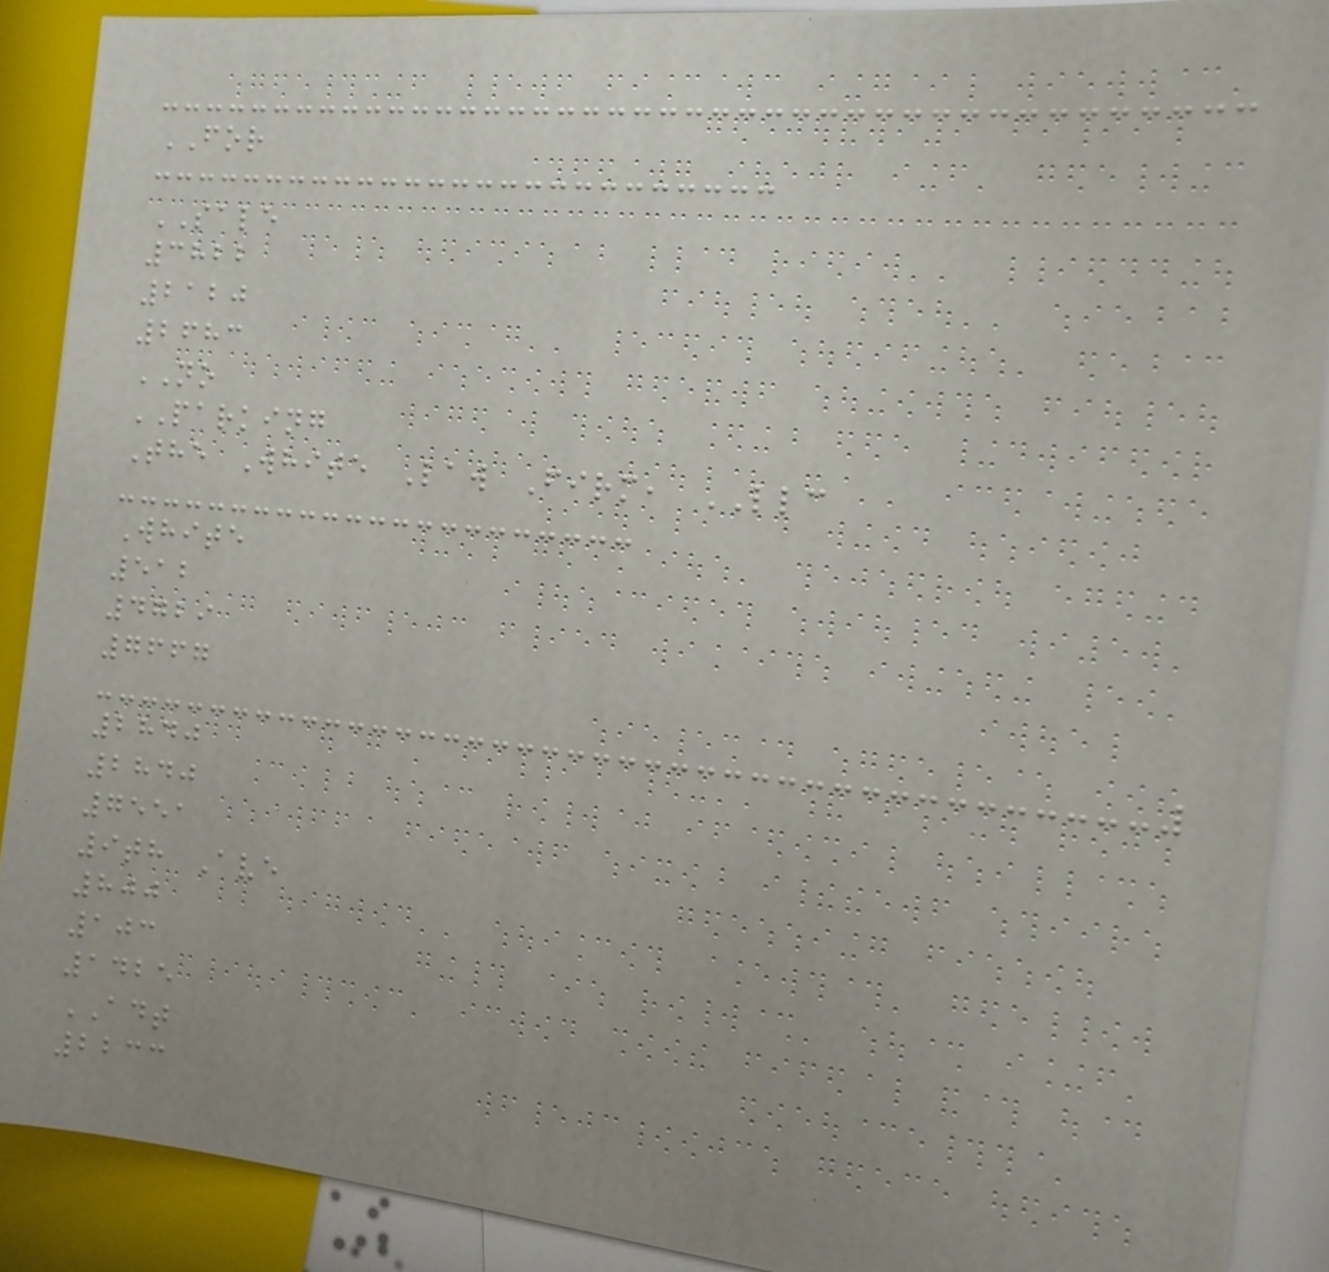FOR
SALE
3822
2120
2683
NO
PARKING
The White Law Firm, LLC
White
512
4729
7667
2840
2840
7551
9th Ave
800
103
1425
ADT
2233
